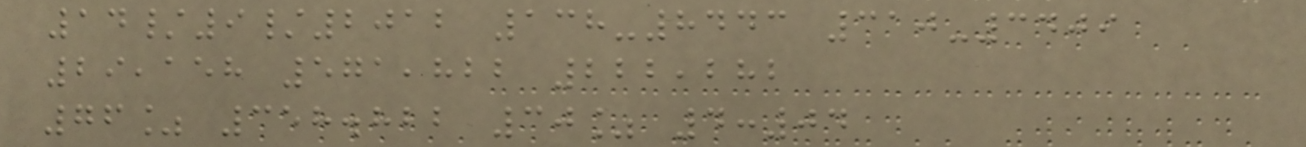14/9/2012 138-8443 310-3409
29,158 571,822 222,282
76% 358.822 30% 4:04
